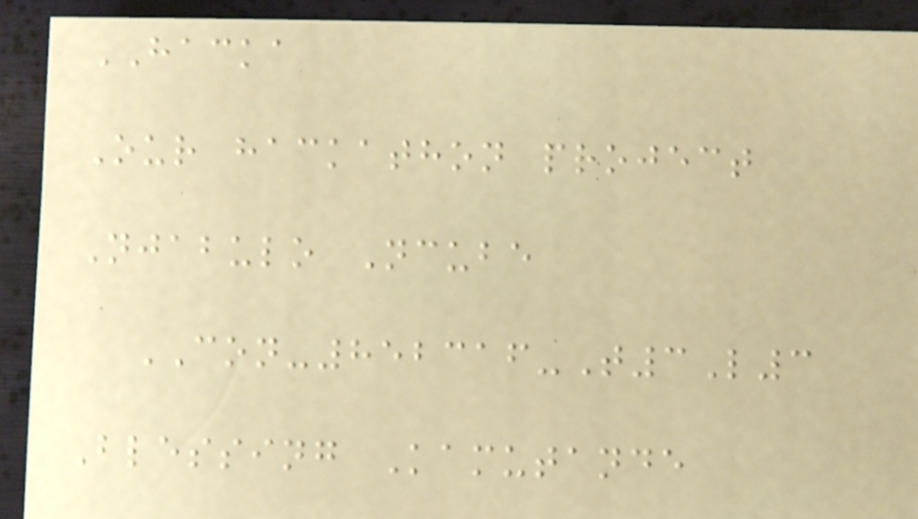HACKA
Our hackathon project
Njabulo Ncube
CON-852316-T3L3
Blessing Kamutande
